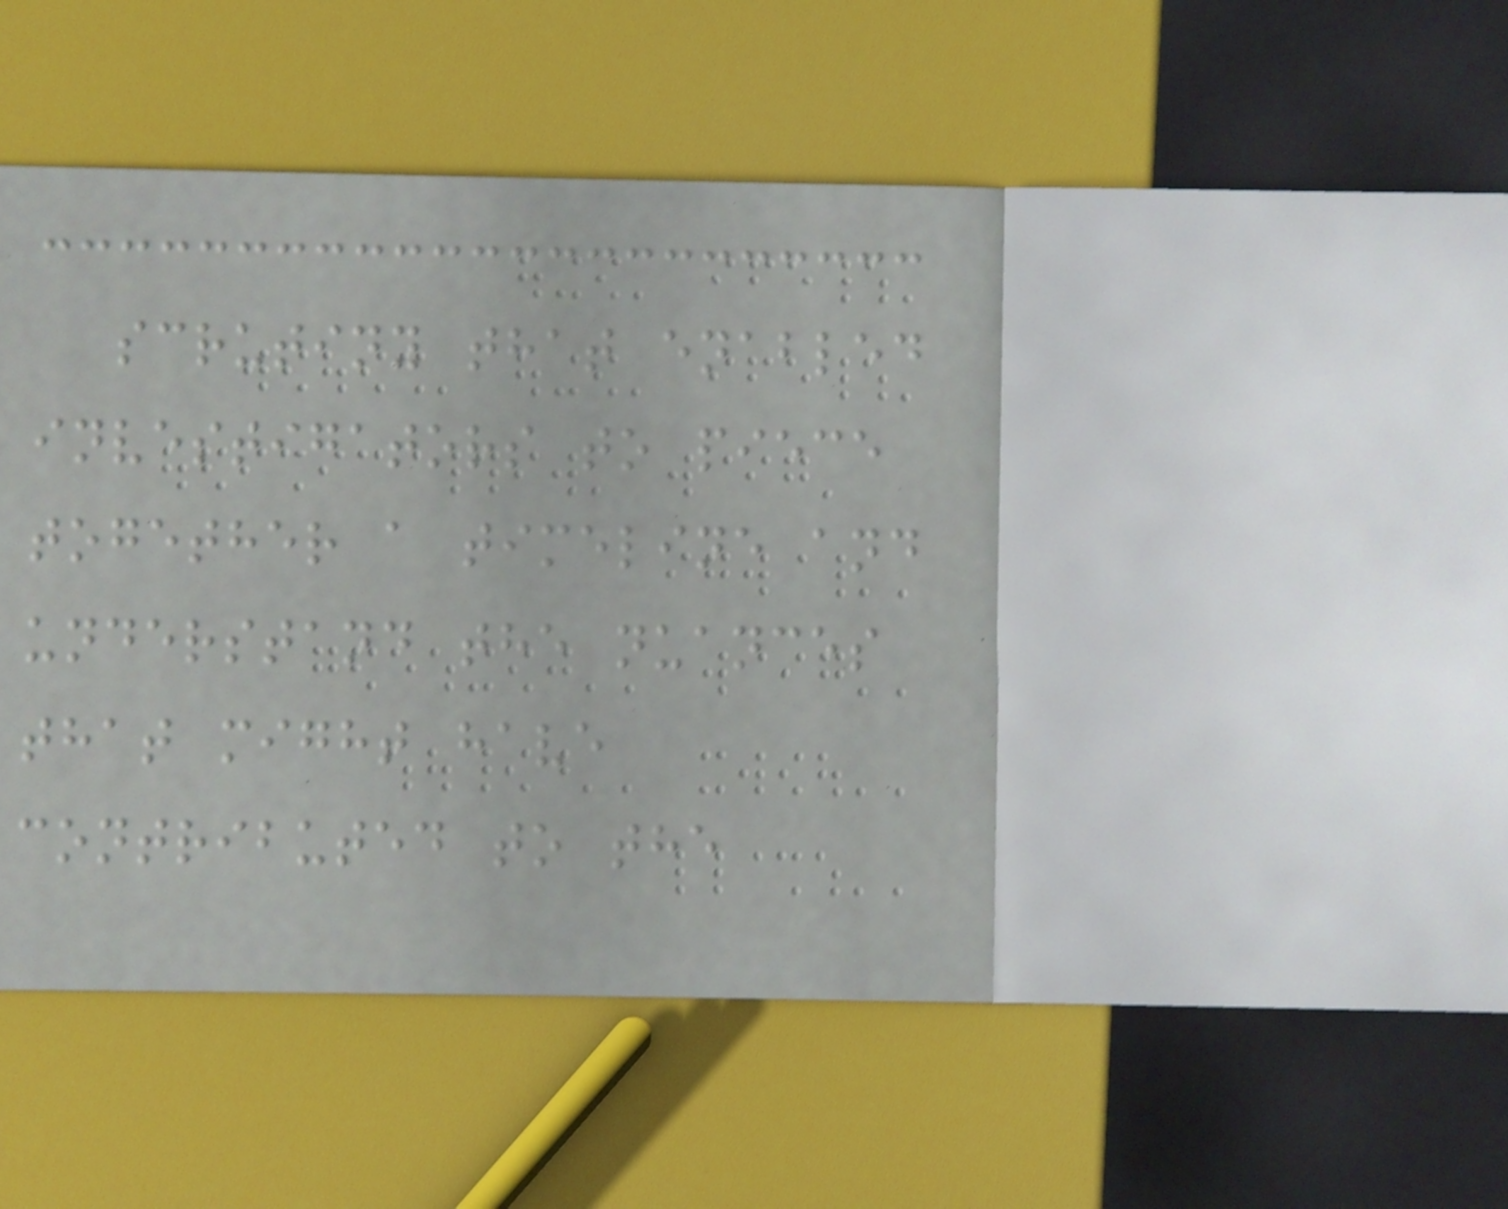scrutiny that enabled
investigators to piece
together a timeline and
understand the nuances
that might have
contributed to the
